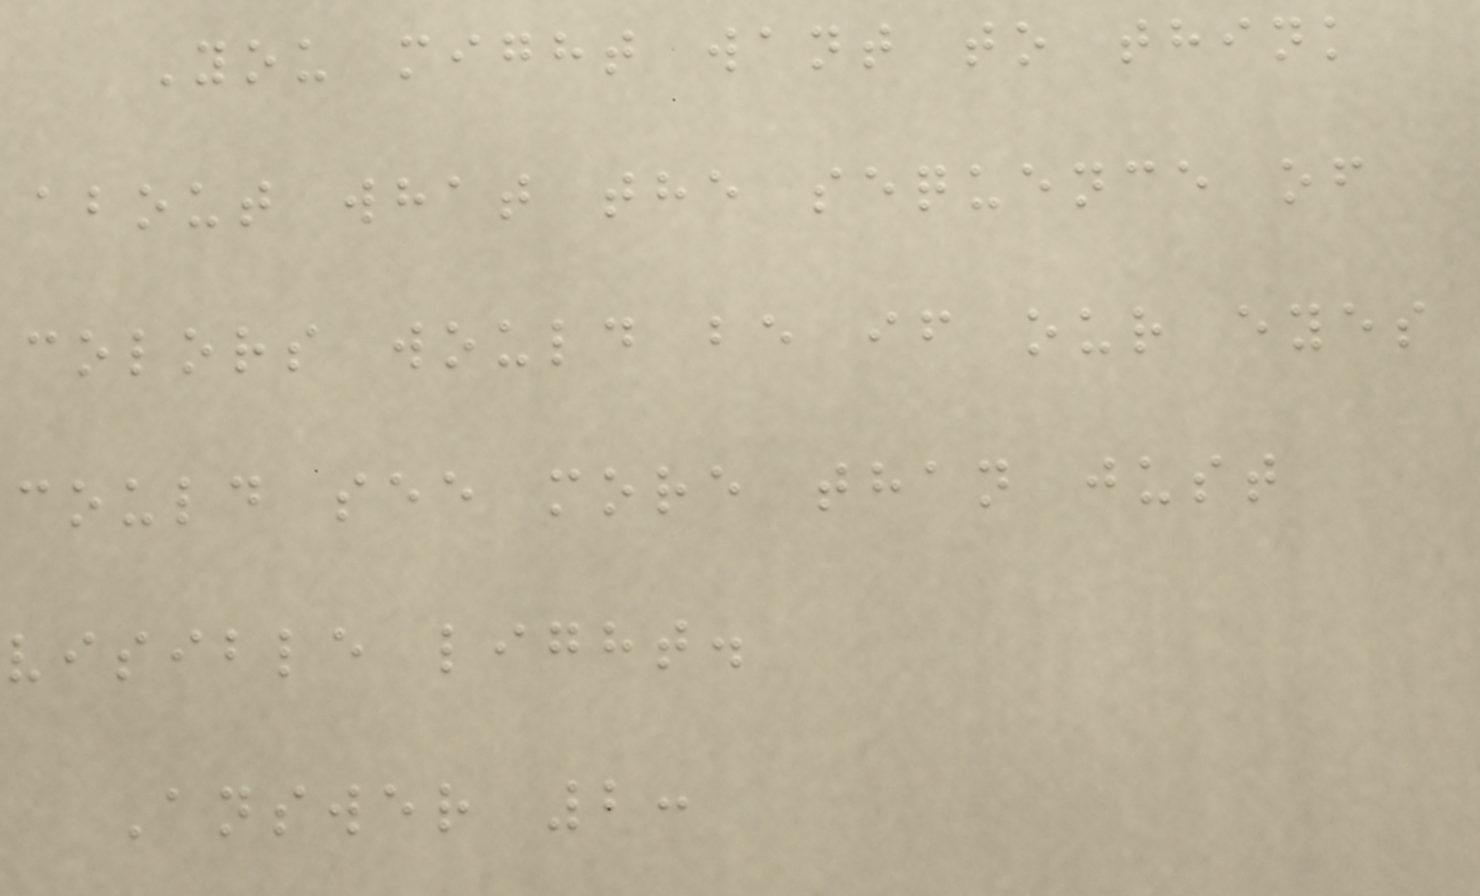You might want to think
about what the sequence of
colors would be if our eyes
could see more than just
visible light.
Answer 2:
